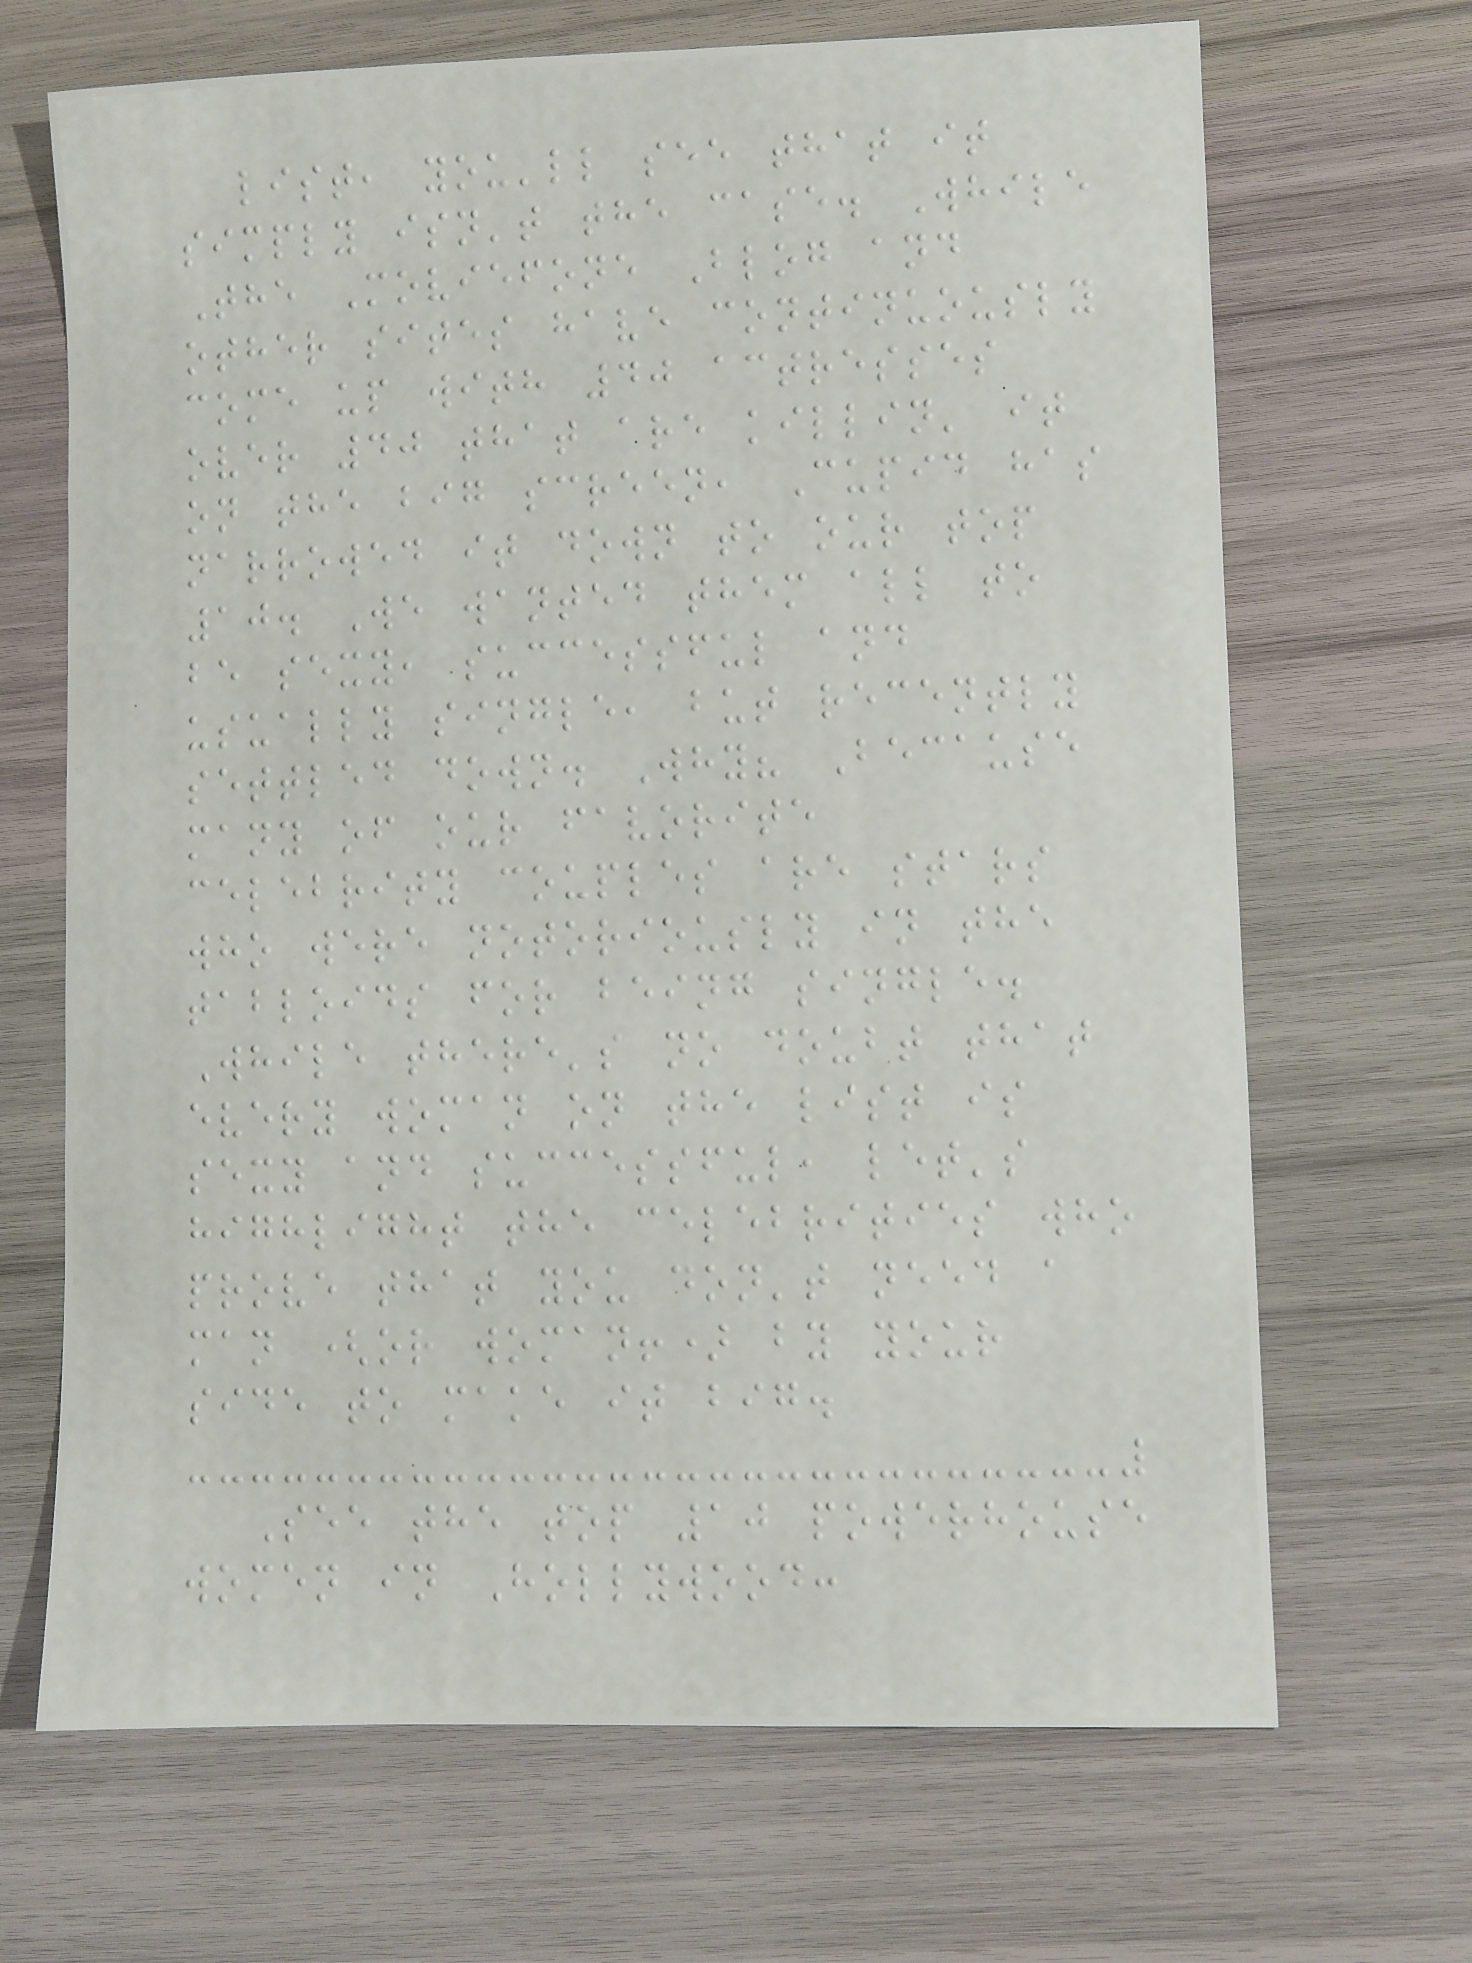list, you'll see that it
simply isn't the case. While
The Moviefone Blog and
other sites have continuously
come up with 40 actresses
over 40 that are killin' it
on the big screen, Cupid has
narrowed it down to our top
10. We wanted them all to
be sexy, successful and
usually single, but recently
settled down. Why? Because
many of our favorite
celebrity couples are stars
who were notoriously in the
tabloids for being single.
While there's no doubt that
every woman on the list is
sexy and successful, let's
highlight the celebrities who
prove that you don't need a
man (or woman!) by your
side to make it big.
See the top 10 powerhouse
women in Hollywood:
